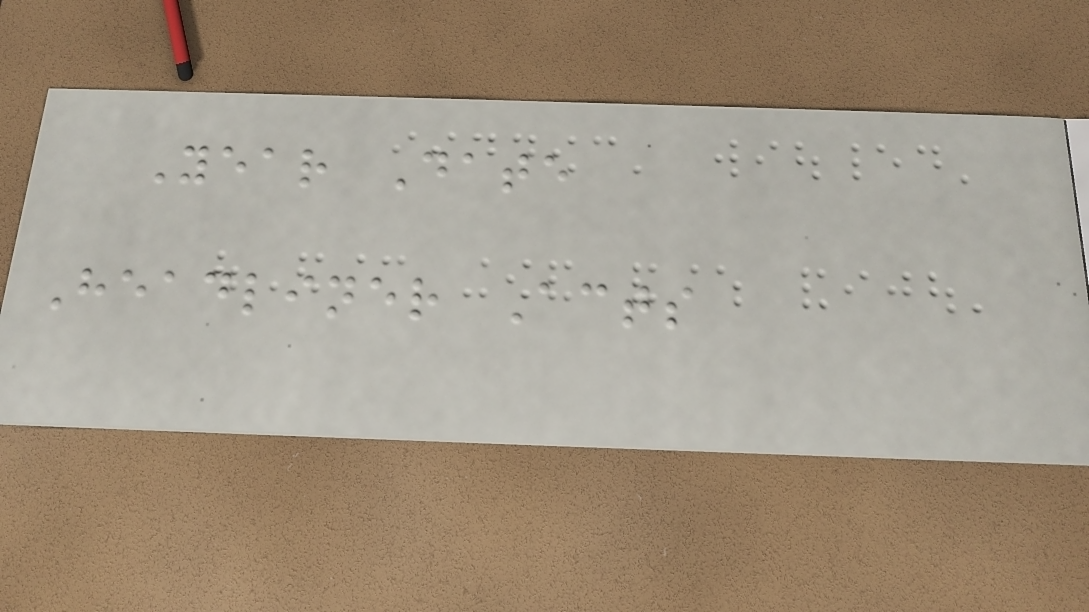Year Date
Headliner Acts
